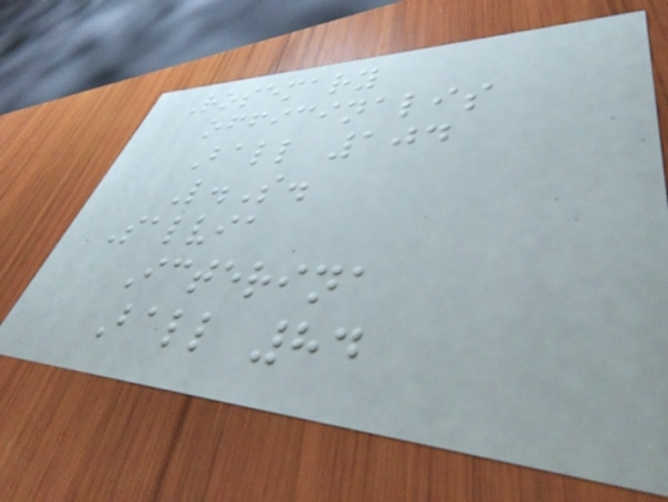Rosemary
officinalis
Ball 104
L.S.
Salvia
Icterina
Ball 84
